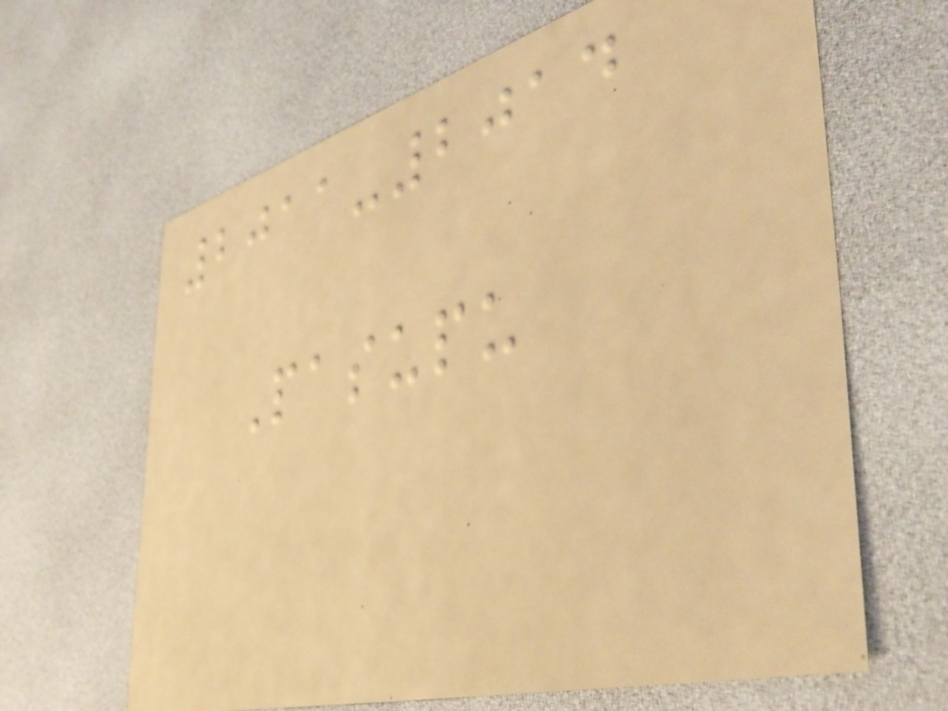2011-2014
Pasupu
